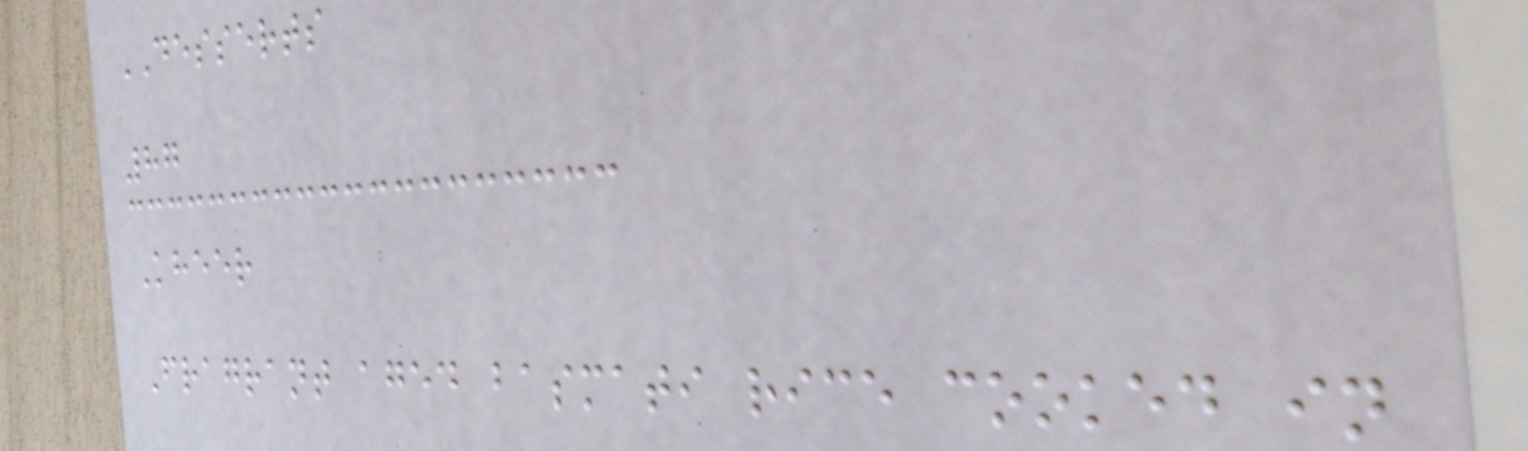DESSERTS
87
Kheer
Fragrant aged basmati rice cooked in
